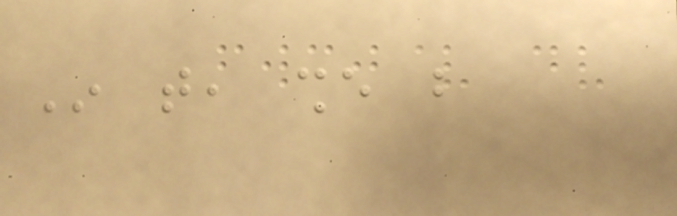In that, she but
